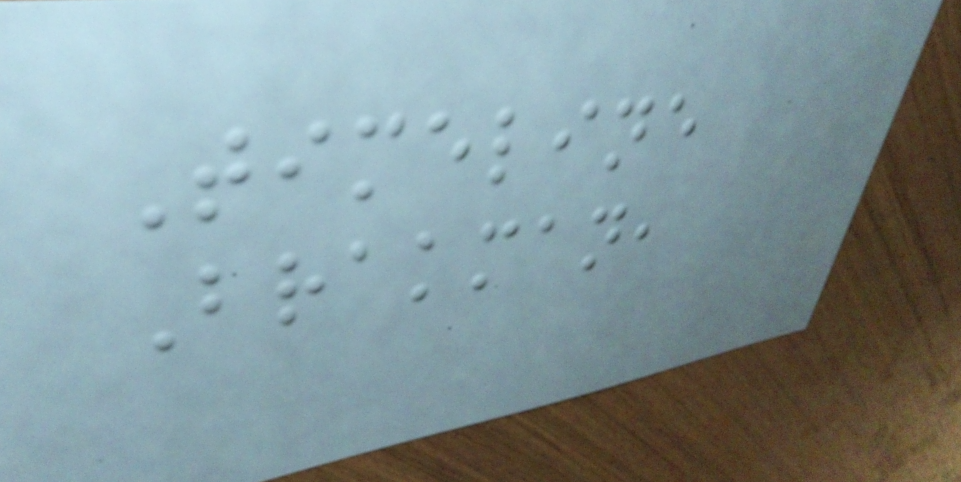Timeline
Brakman,
